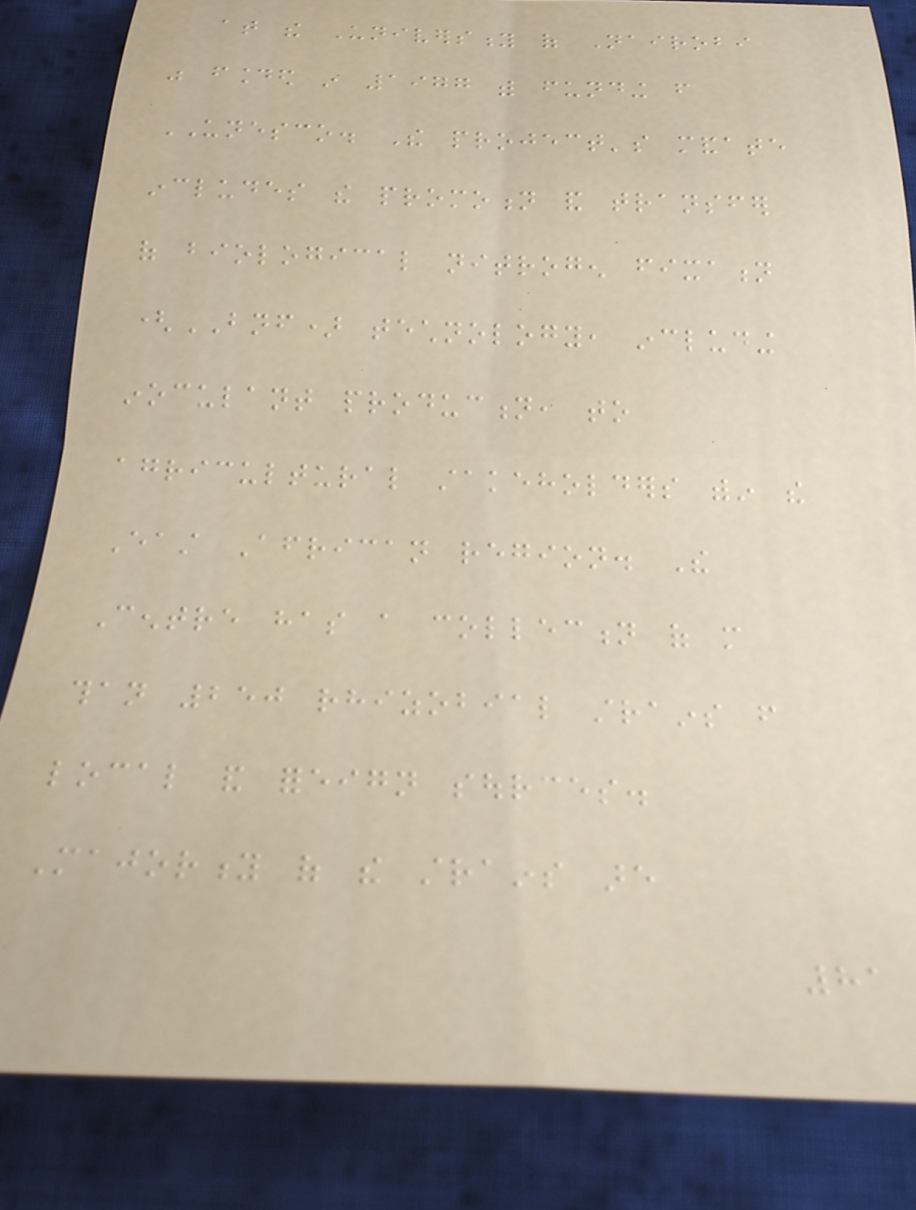at the University of Nairobi
was founded in 1977 with funding from
UNESCO. The project's mandate
includes the promotion and transfer
of biological nitrogen fixation
(BNF) technology, including
inoculant production, to
agricultural stakeholders within the
East African region. The
Centre has a collection of more
than 250 rhizobial strains from
local and foreign sources.
Majority of the strains are
81
